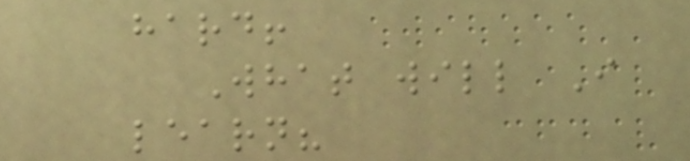hard!
What will I
learn?
